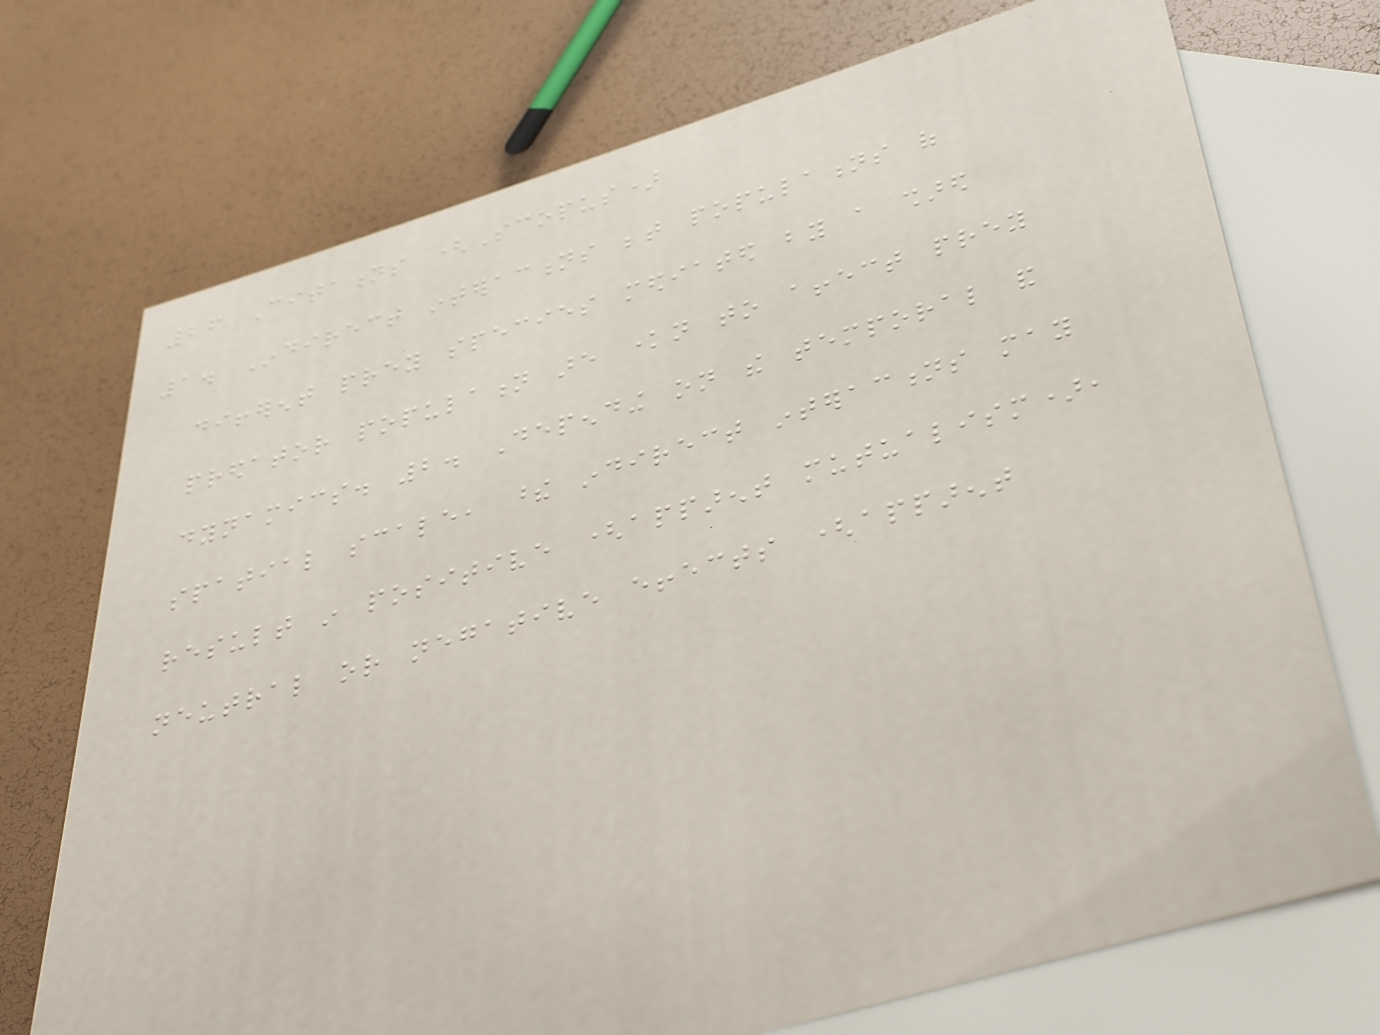26 Citations (Scopus)
1. Indirect interactions between populations of
different prey species mediated by a shared
predator population are known to affect prey
dynamics. 2. Depending on the temporal and
spatial scale, these indirect interactions may
result in positive (apparent mutualism),
neutral or negative effects (apparent
